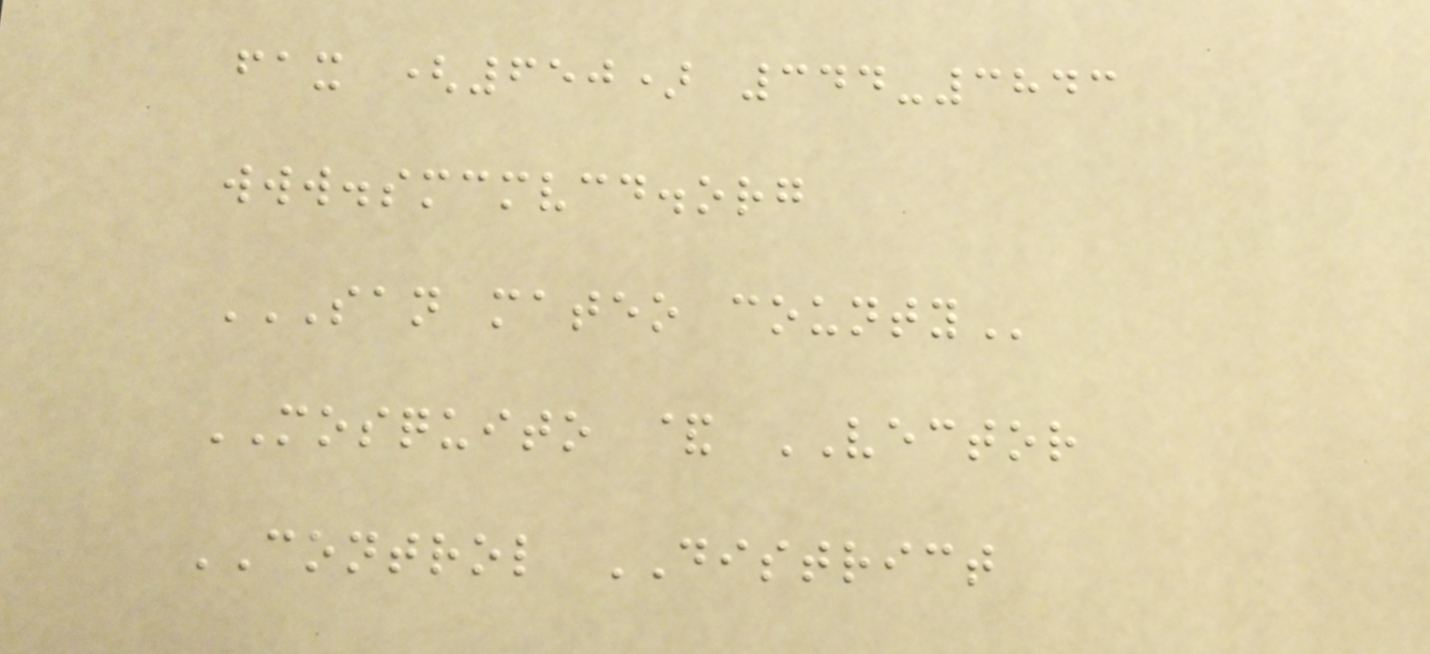fax (650) 344-3843
www.smcmvcd.org
SAN MATEO COUNTY
MOSQUITO & VECTOR
CONTROL DISTRICT
